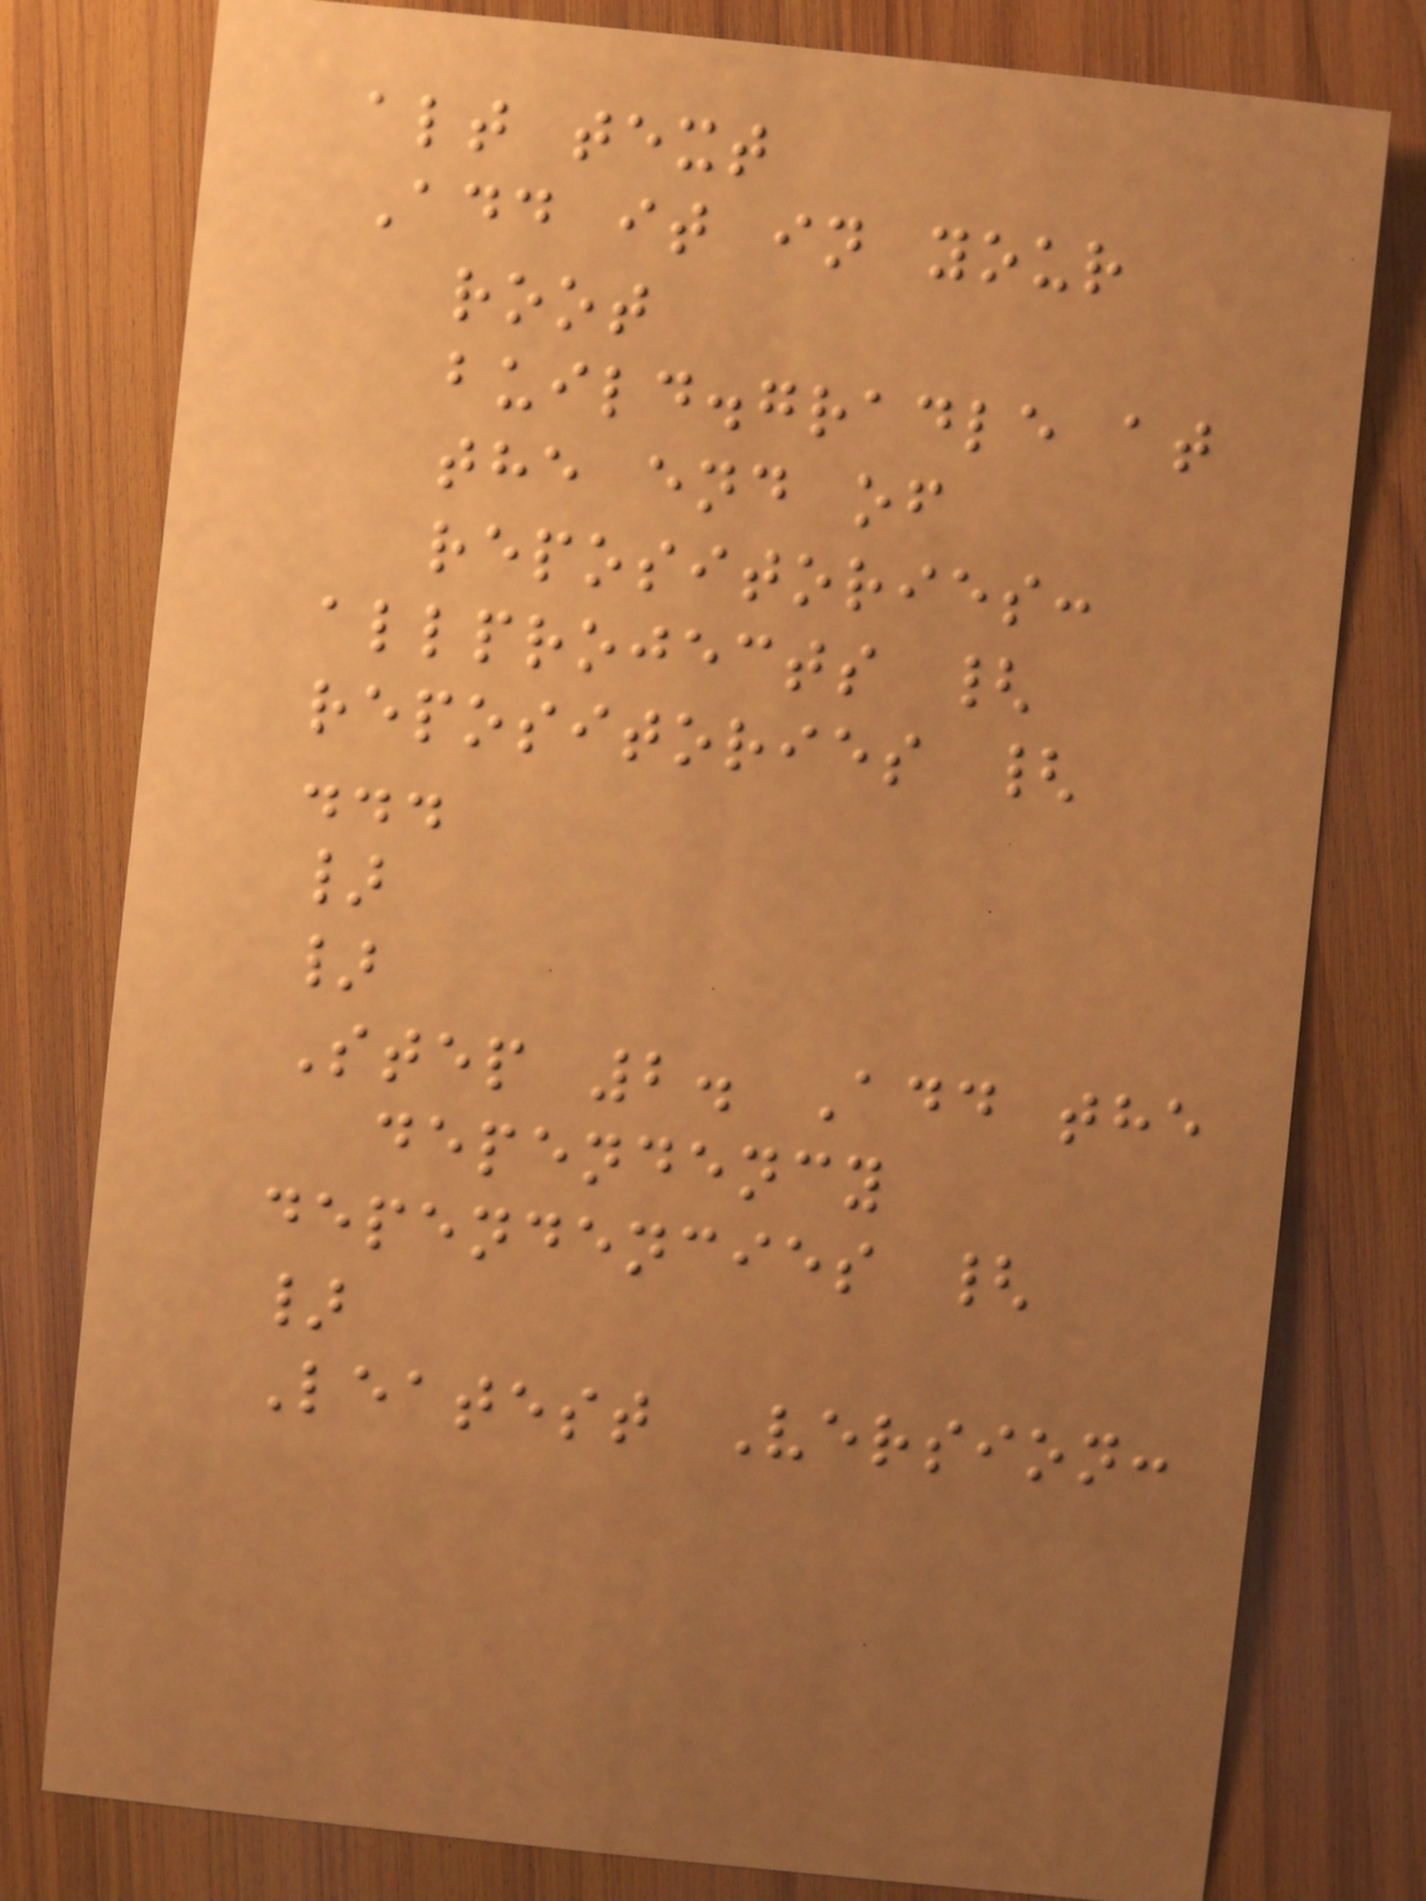alt text
Add it in your
root
build.gradle at
the end of
repositories:
allprojects {
repositories {
...
}
}
Step 2. Add the
dependency
dependencies {
}
Leatest Version:
